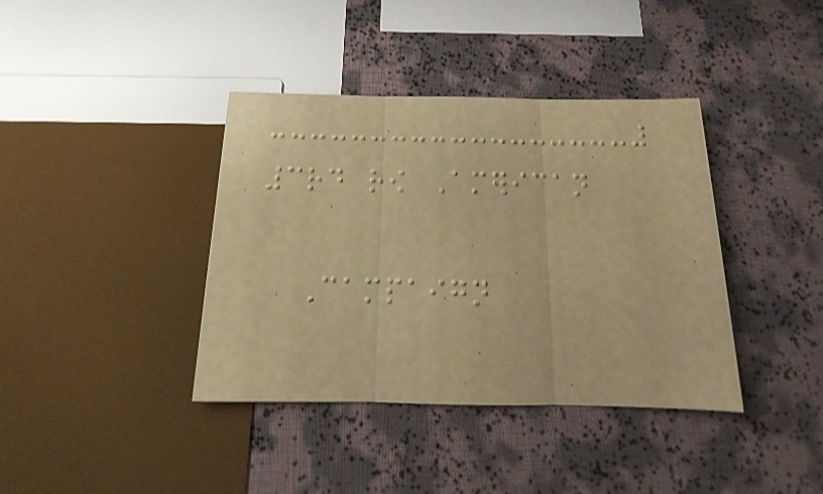3rd row American
Campaign
